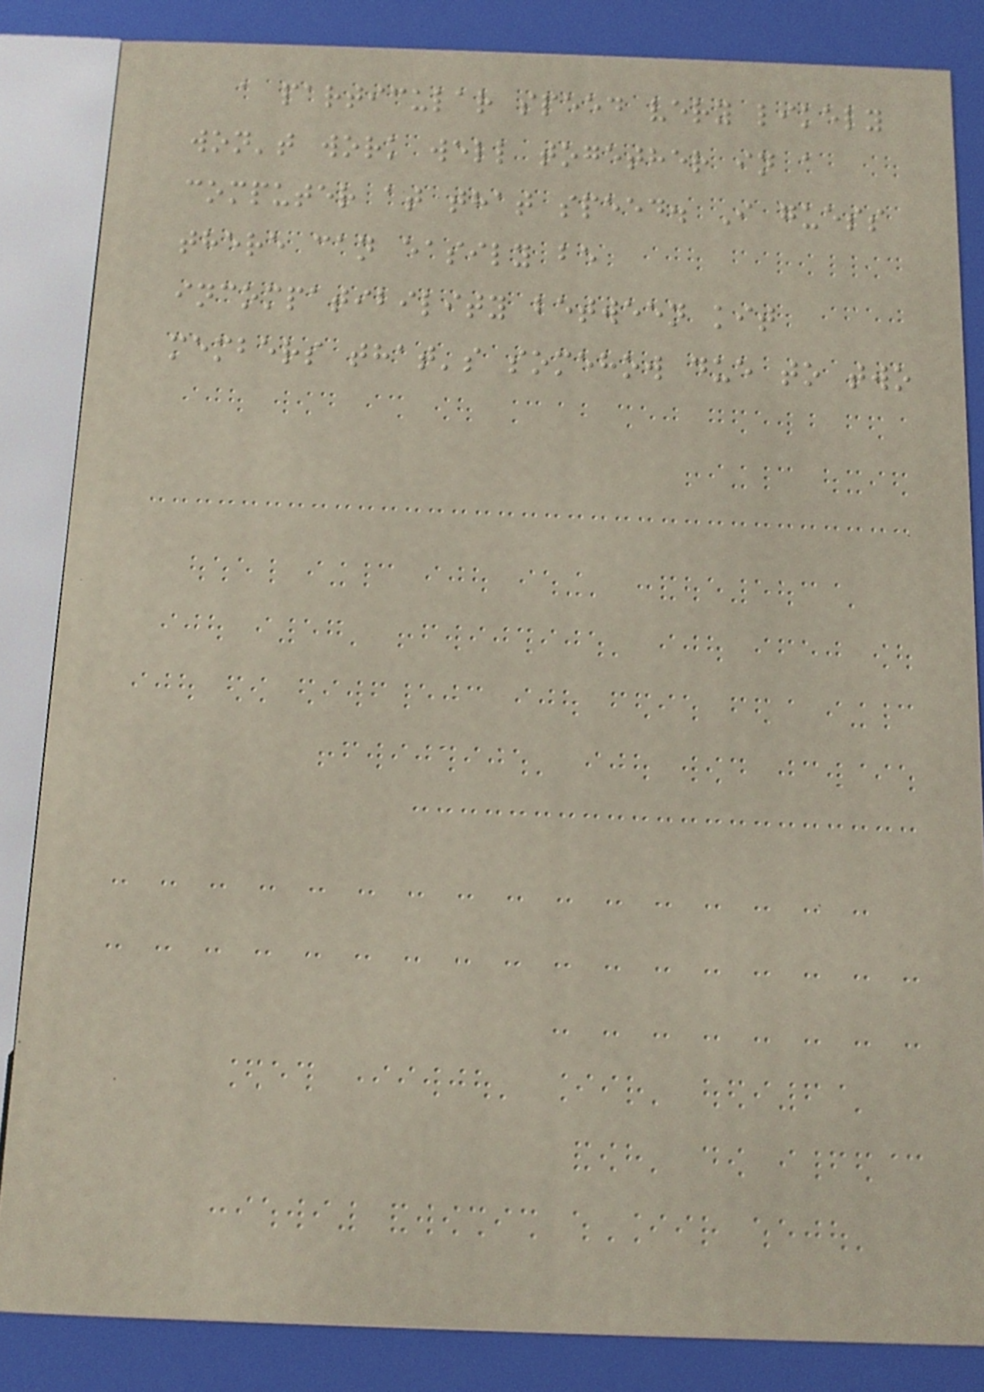a particular speed very likely
won't work well together in a
computer at that speed. I guess
there can easily be
incompatibility between kit
members that's somehow due to two
